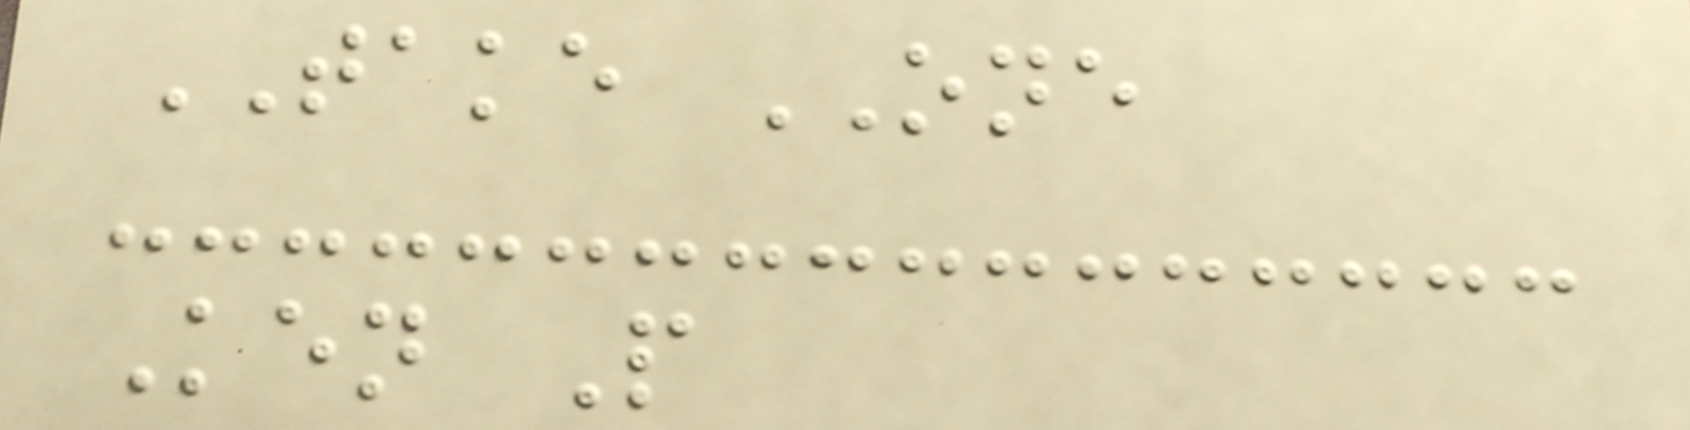TAKE ONE
Ken P
